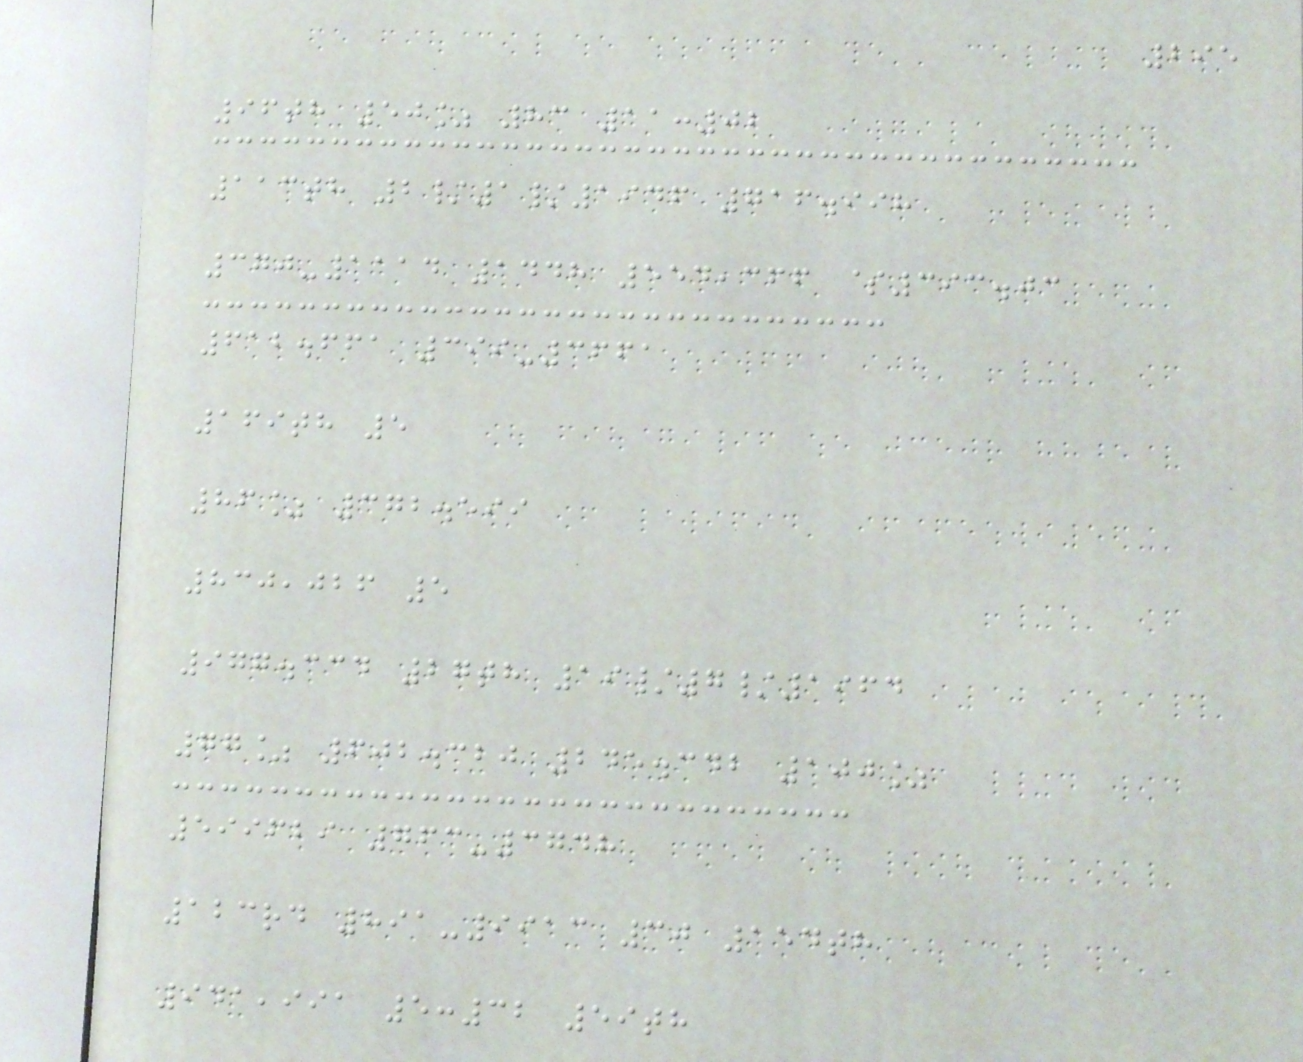295
96th 50% 83 11:02
113th 2/1/1946 716.998
370-1114 1448 554,366 $393.03
612.661 399-3661
169th 5
86% 372.599
830,026 5
977.334 27th 19/7/1964
77% 602.320 245.342 100%
599629 763-3748
123rd 891-9913 30 154th
941,991 5:32 59th
